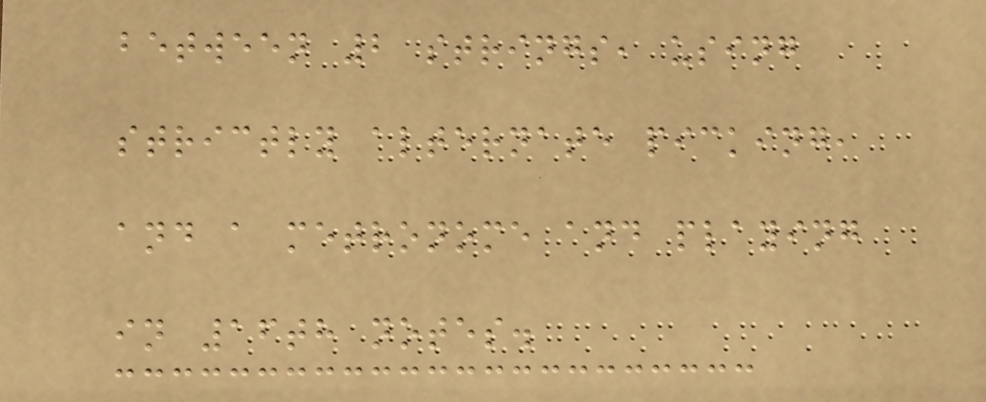between 2 strings, using
strictly alternate picking,
and a metronome and playing
in 16th notes.
